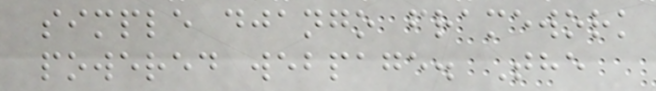simple django framework
powered webpage. The
